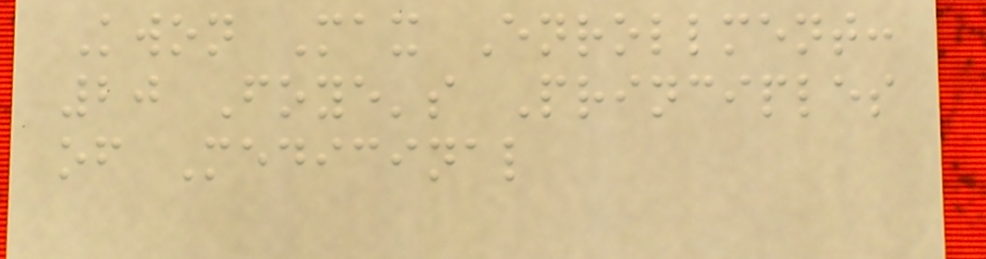Kwon Max Enrollment:
20 Foye's Principles
of Medicinal
